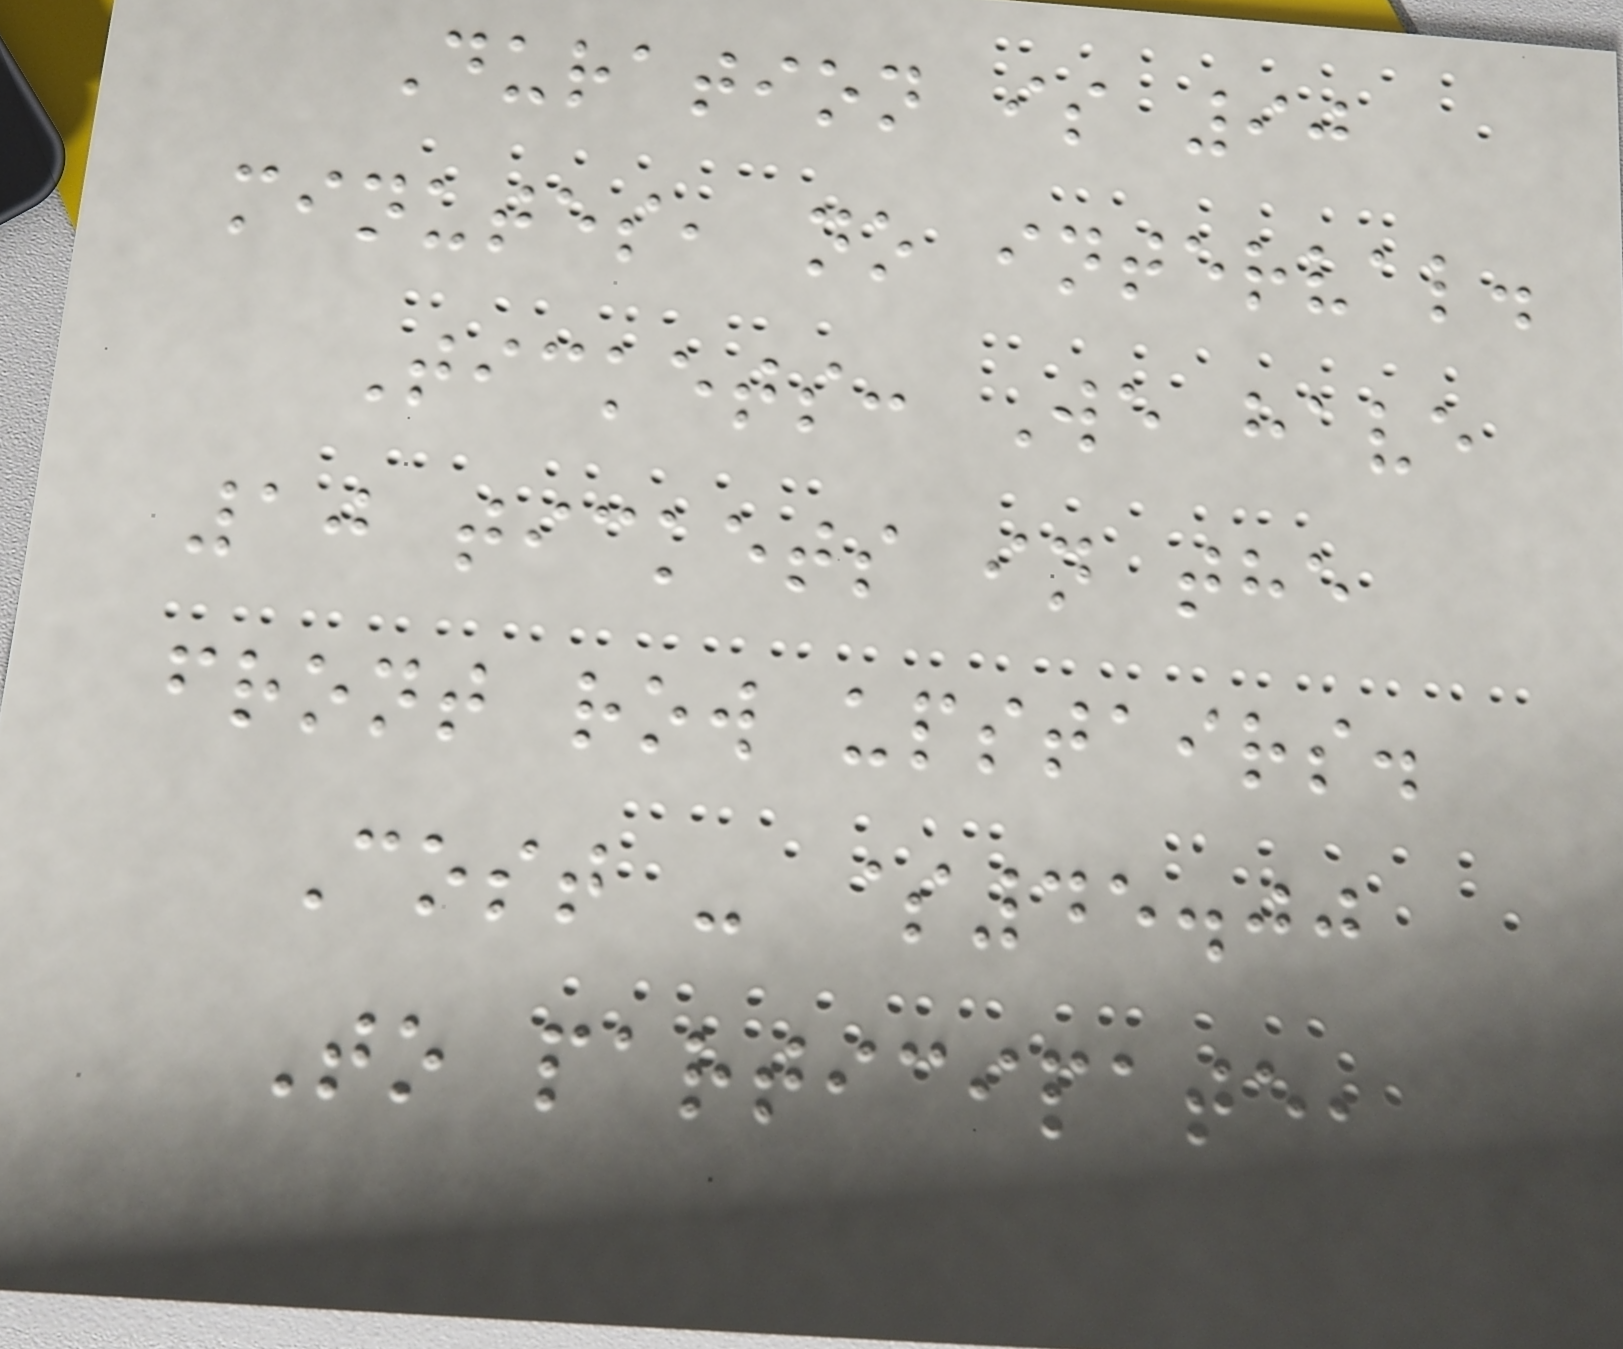Duration is 90
minutes, no interval.
Tickets: We have
10 tickets in the
front row upstairs.
Cost - $45.00
To participate,
